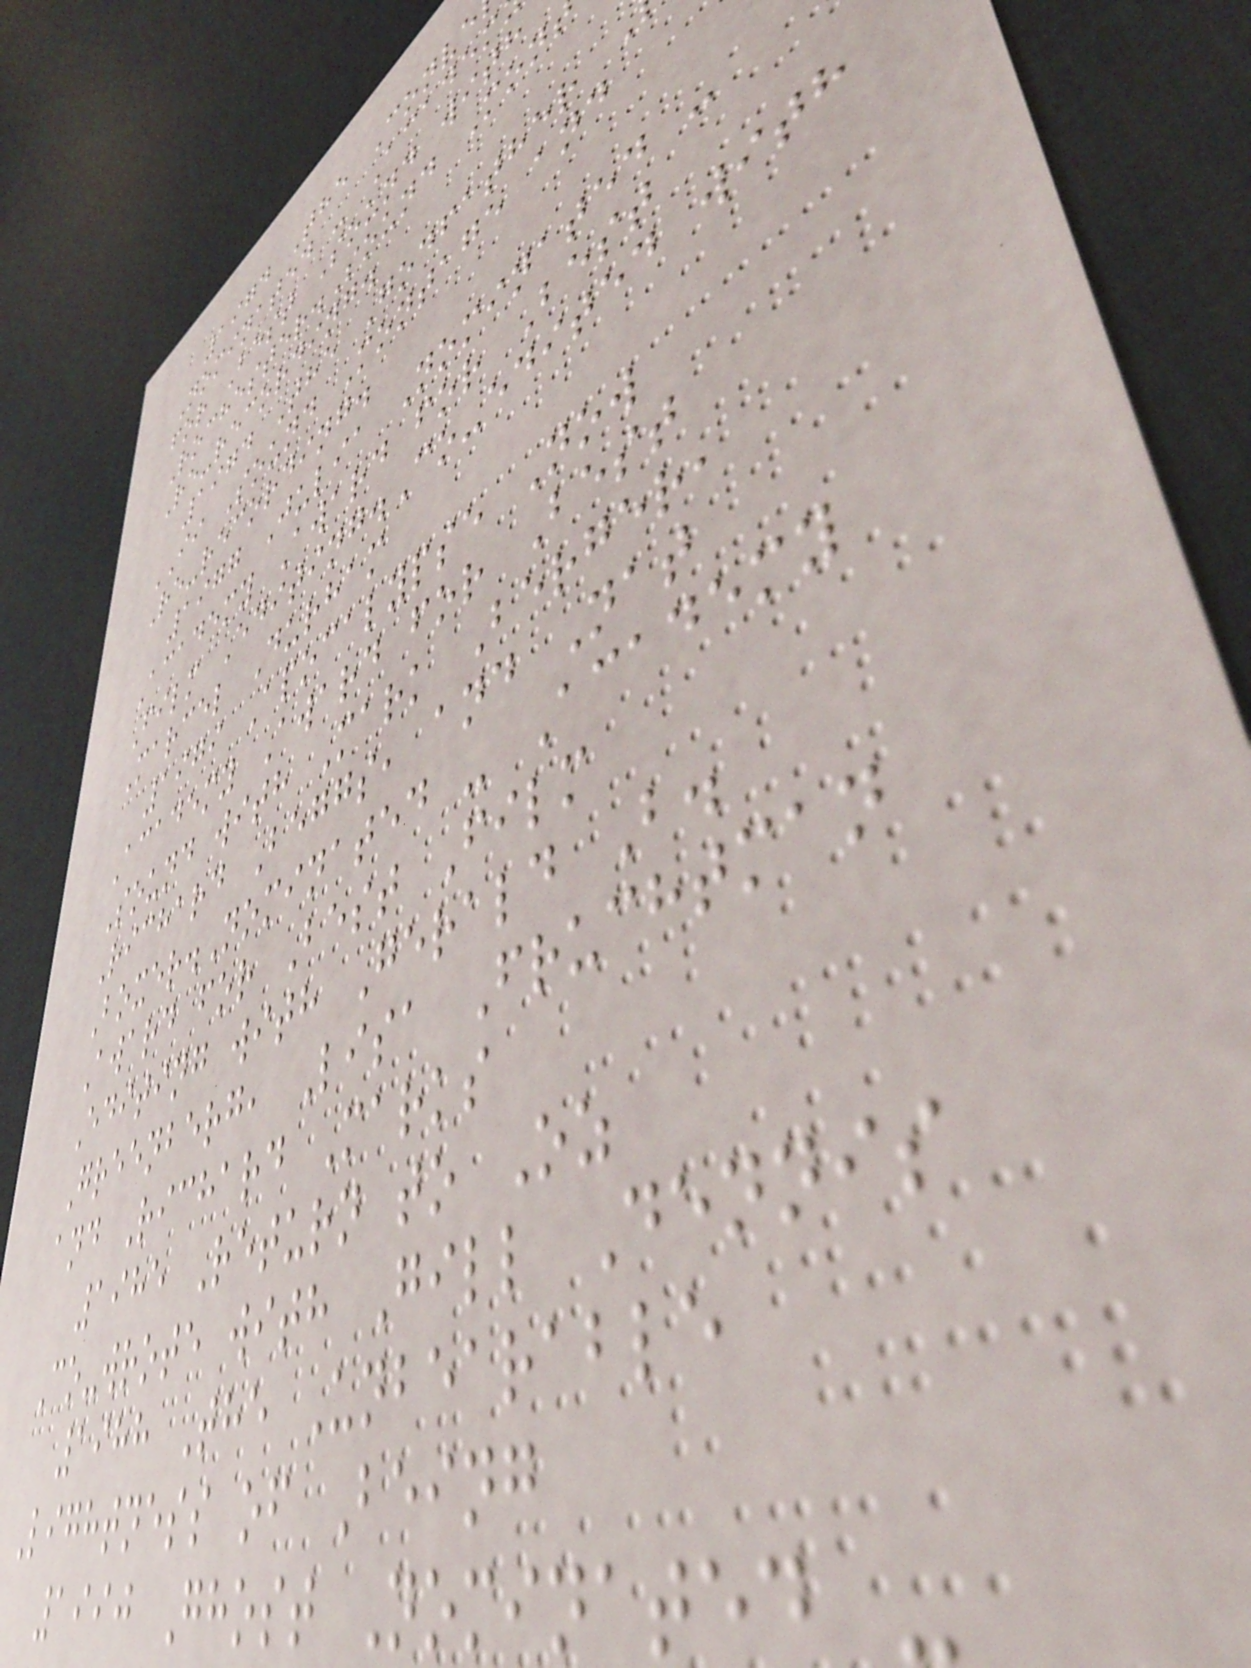1974 The Conve
Nominated - Academ
for Best Sound with
Rochester.Sound Mon
Re-recording.
1974 The Godfather
II Sound Montage and
Re-recording.
1977 Julia Nominated -
Academy Award for Best
Film Editing.Co-edited with
Marcel Durham
1979 Apocalypse Now
Academy Award for Best
Sound with Mark Berger,
Richard Beggs, and Nat
Boxer.Nominated - Academy
Award for Best Film
Editing with Gerald B.
Greenberg, Lisa Fruchtman
and Richard Marks
1985 Return to Oz
Co-wrote with Gill Dennis
1988 The Unbearable
Lightness of Being
1990 Ghost Nominated -
